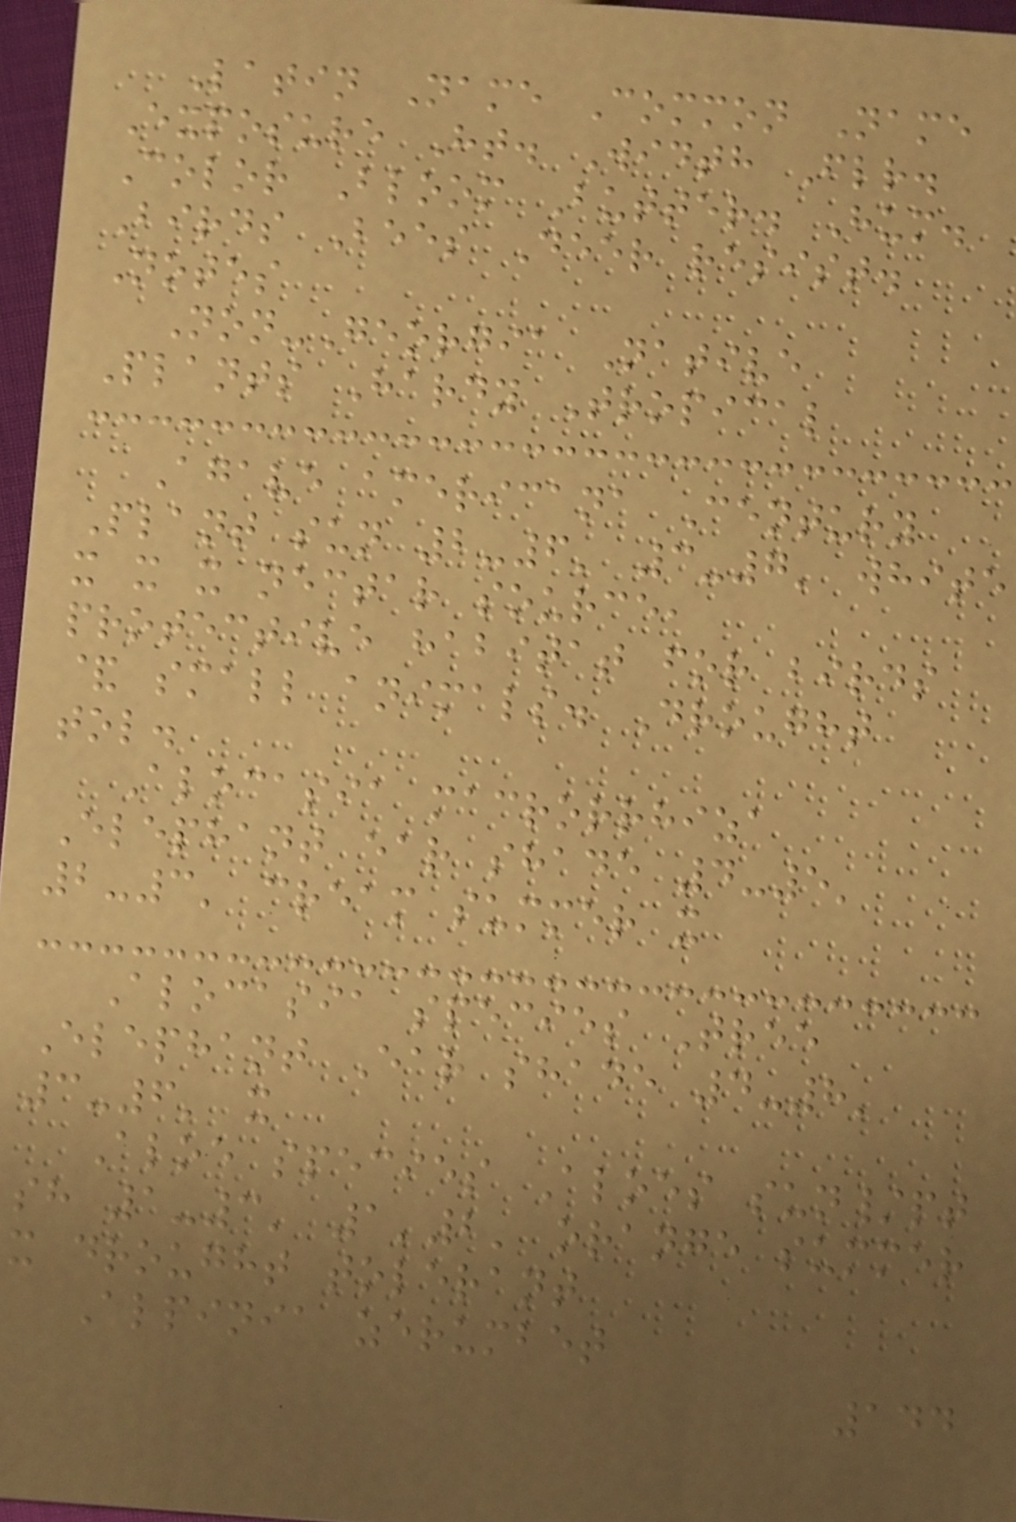Latin Name Common Name
Exposure Ht. Width Flr.
Color Bloom Butter. Hum.
Birds Bees Deer resist.
Notes
Non-Georgia Native
Plants Hardy Tropical
Agave americana Century
Plant sun 2-6' 3-7' white
x x x nectar source,
protective habitat for birds
& small animals. Drought
tol.
Alocasia macrorrhiza
Elephant ear shade 4-5'
2-3' cream summer x
Alocasia species Tree
Elephant Ear shade 4-8'
3-6' x
Aloe species Aloes sun/pt
sh 1-3' 1'2' orange summer
x drought tolerant
Alpinia zerumbet
144
